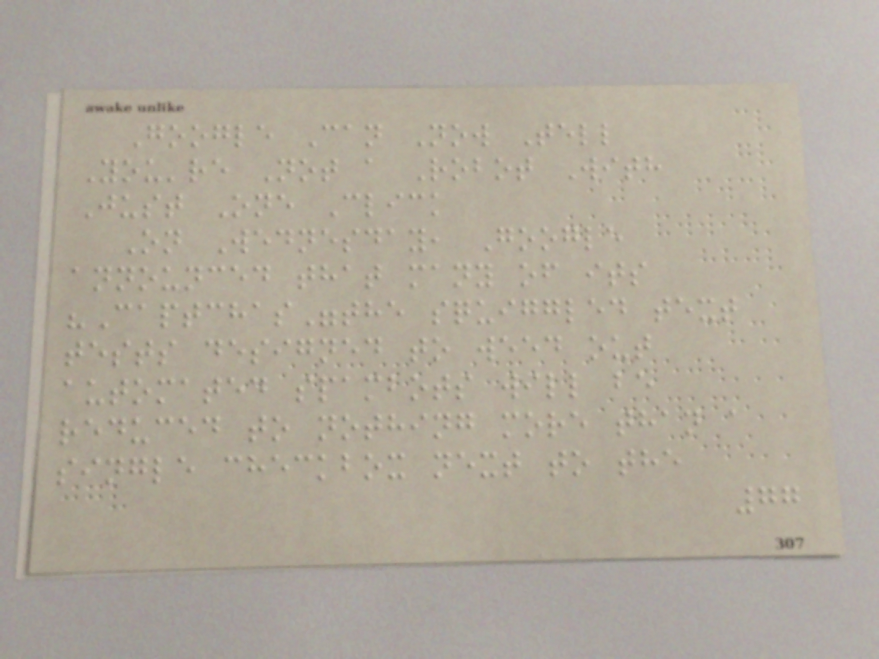Google Can Now Tell
You're Not a Robot With
Just One Click
On Wednesday, Google
announced that many of its
"Captchas"the squiggled text
tests designed to weed out
automated spambots will be
reduced to nothing more than a
single checkbox next to the
77
